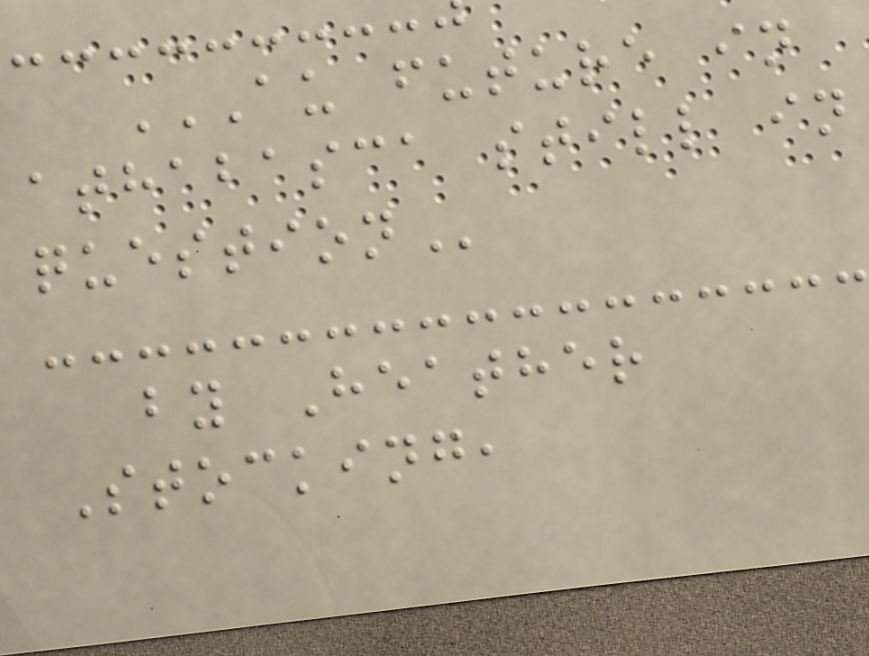AU FUTURE IN
ATHABASCA STILL IN
QUESTION
by Heather
Stocking,
